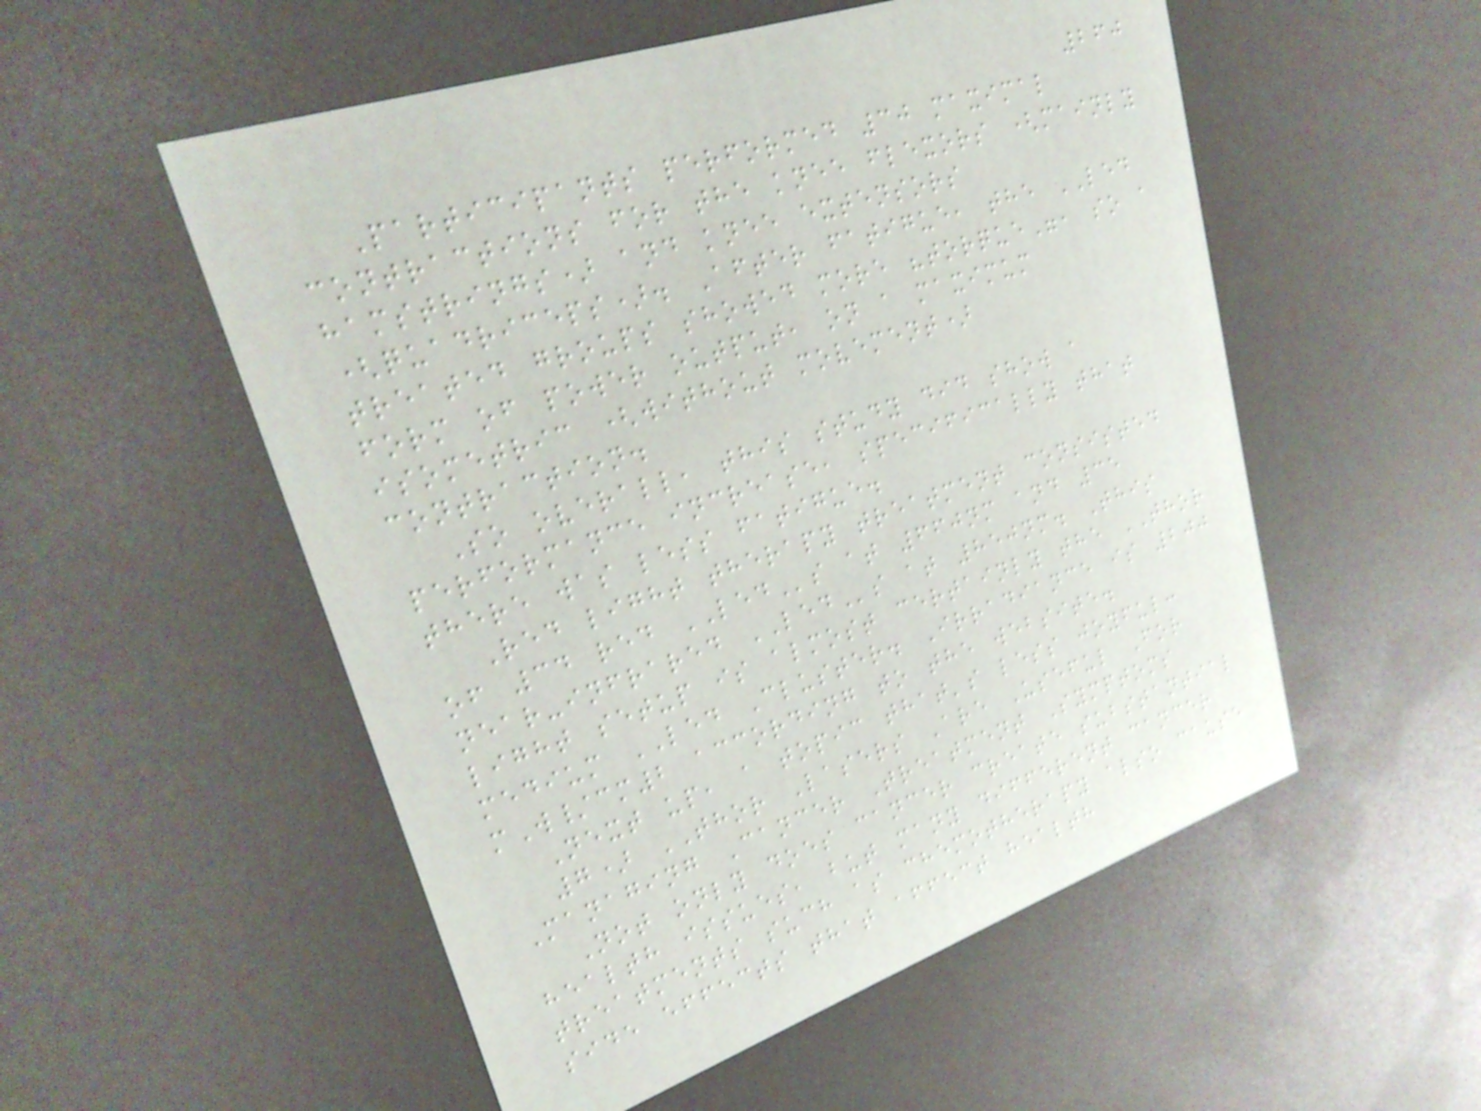260
Participants performed 30 maximal
contractions for the knee flexors (mainly
hamstrings) and knee extensors
(quadriceps). After fatigue, the LED
treated groups showed more "torque", so a
form of power output, on a maximum
isometric (without movement)
contraction.
So overall, this study did show a
performance increase, specifically that
there was less fatigue.
Red light therapy treatment consisted
of 34 red LEDs at 660nm and 35
near-infrared LEDs at 850nm. This
light setup is almost certainly the THOR
medium LED Cluster. Irradiance is 200
mW/cm2 according to the website.
Next up, a topic that's less joyful:
7) THOR Lasers Are Useful For
Managing Cancer Treatment Symptoms
Not only does cancer create substantial
health issues, but many different cancer
treatments such as chemotherapy also cause
side effects that affect health
